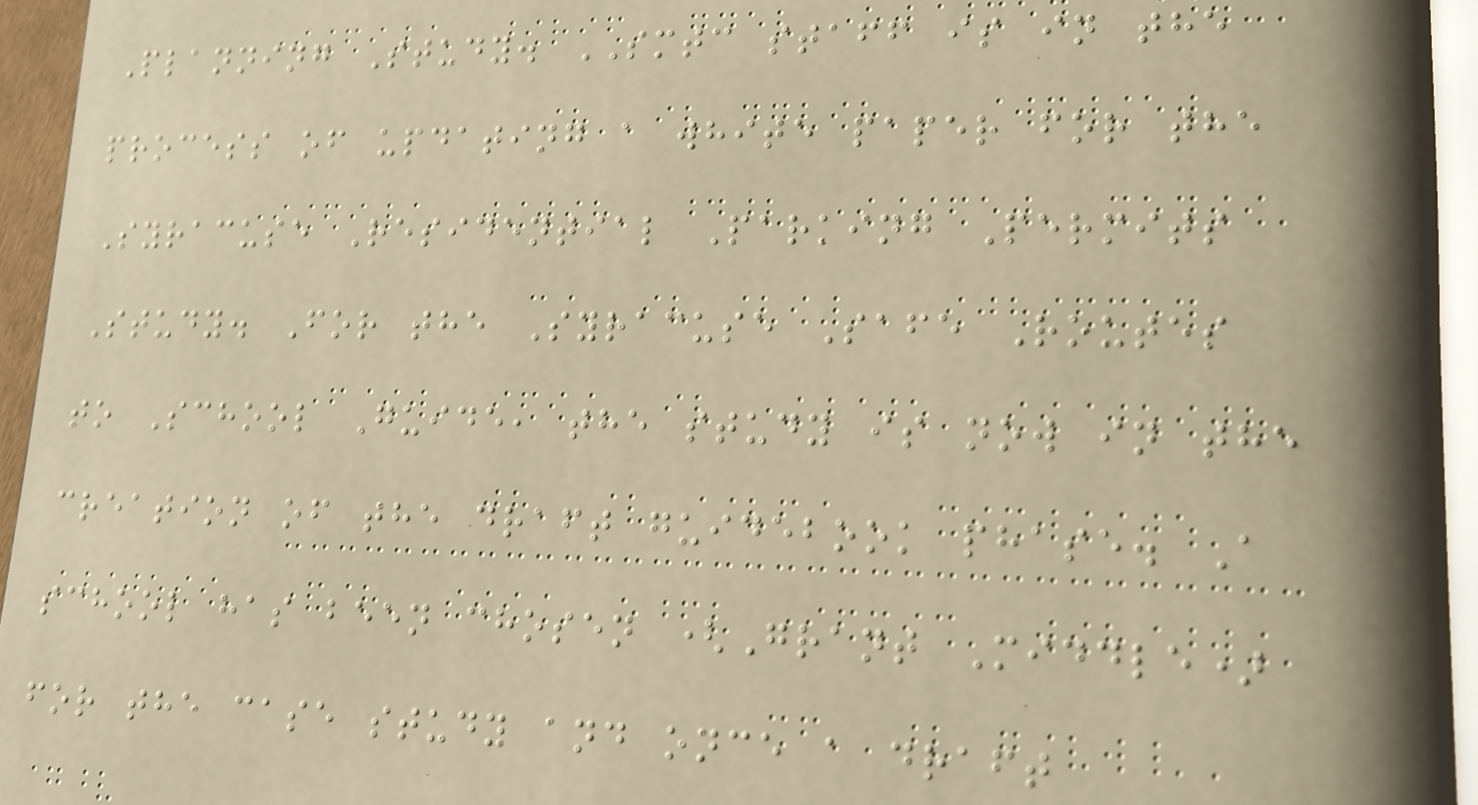Planning Study. SMTC staff is in the
process of updating a white paper for the
Syracuse Residential Parking Permits
Study. For the Syracuse Safe Routes
to School Guide, the study is now in the
creation of the draft guidebook phase. A
school has been chosen (Grant Middle)
for the case study and once a draft
